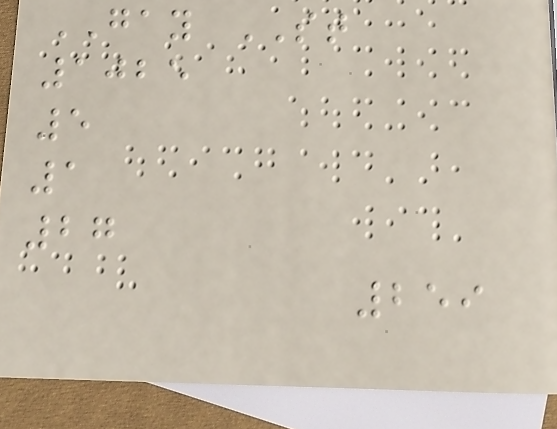GAY ST
1025
5
1
27
259
